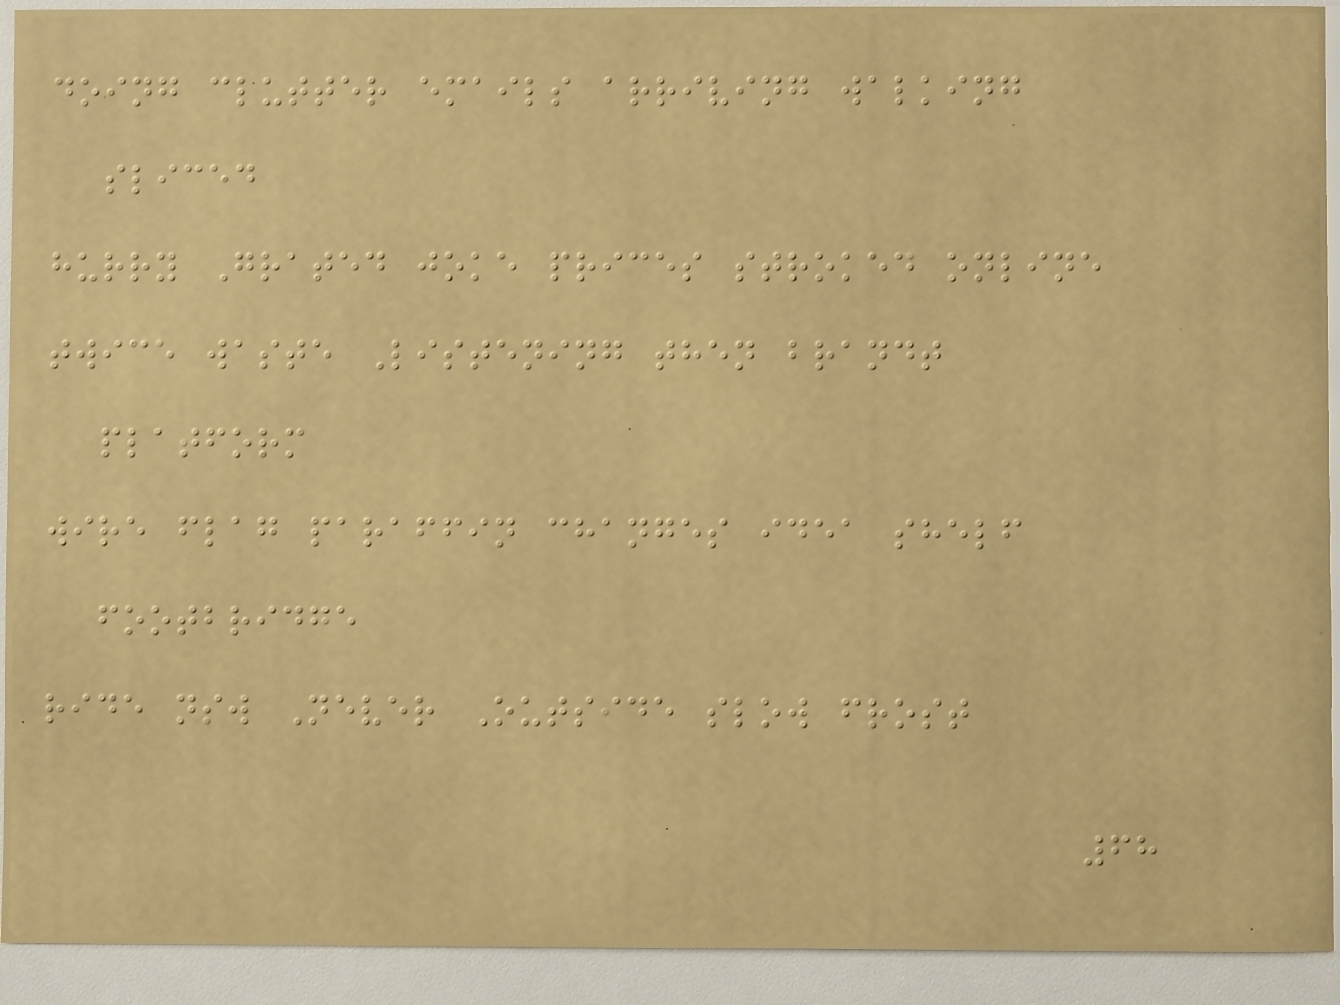doing clutter emails arriving walking
sliced
hurry Grated joke prices stroked online
twice waste Listening then brandt
platform
wire flag paraffin changes idea shelf
footbridge
ride nsw Never Outside slow frost
68
